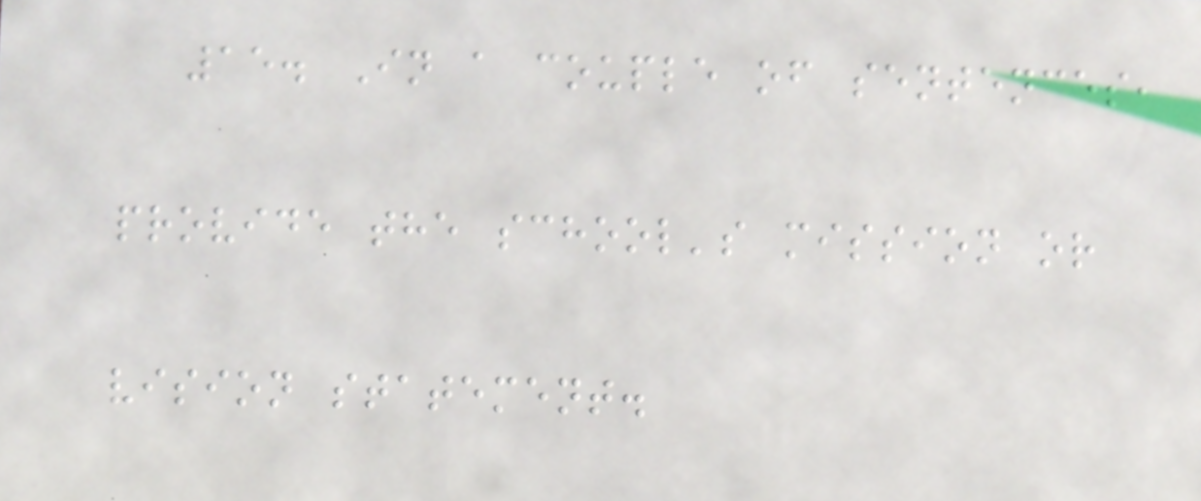15. In a couple of sentences,
provide the school's mission or
vision statement.
